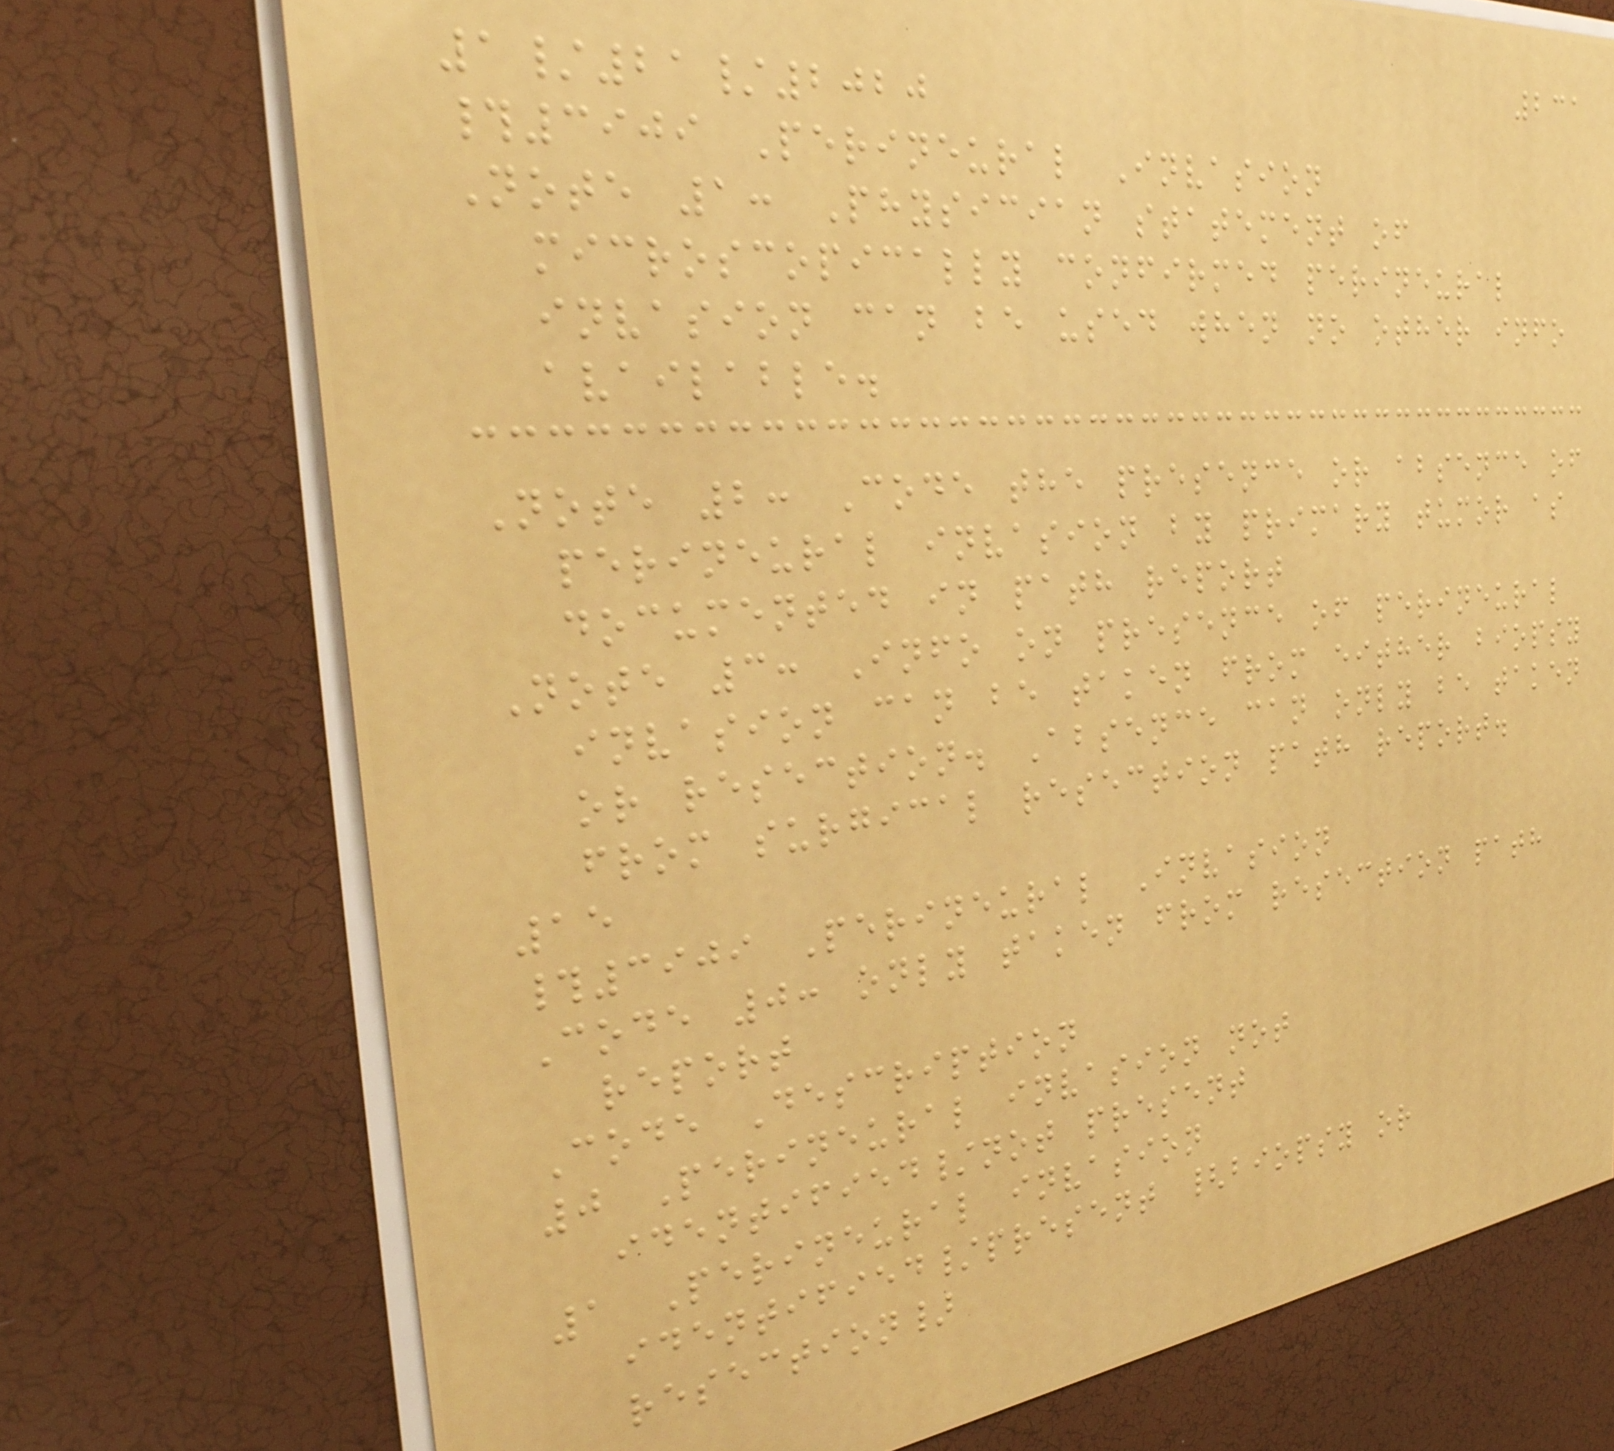231
1/21/2020
#3909 Perineural Invasion
Note 1: Physician statement of
microscopically confirmed perineural
invasion can be used when no other info
available.
Note 2: Code the presence or absence of
perineural invasion by primary tumor as
documented in path report
Note 3: Info on presence of perineural
invasion can be taken from either biopsy
or resection. Absence can only be taken
from surgical resection path report.
15
#3909 Perineural Invasion
Code 0: only taken from resection path
report
Code Description
0 Perineural invasion not
identified/not present
1 Perineural invasion
identified/present {biopsy or
resection}
